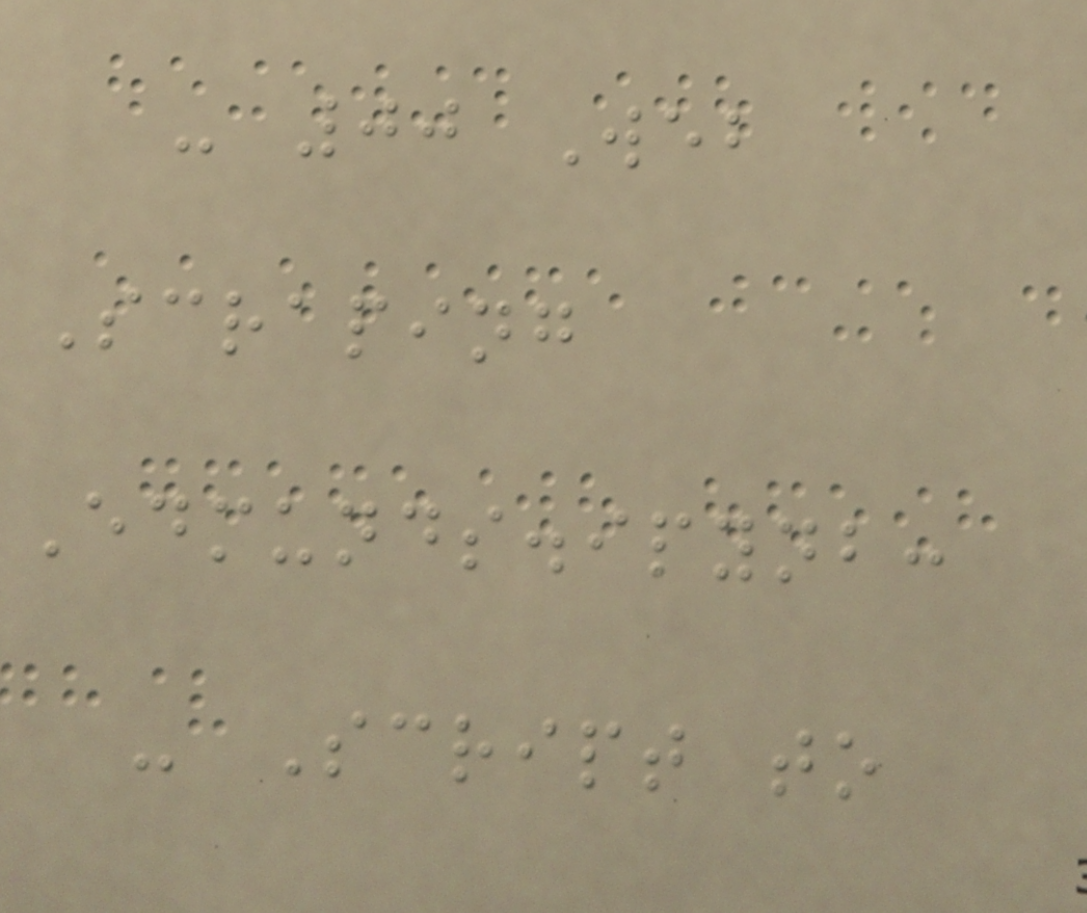- 00 Web
Scraping
Edmunds.ipynb:
- Script to
